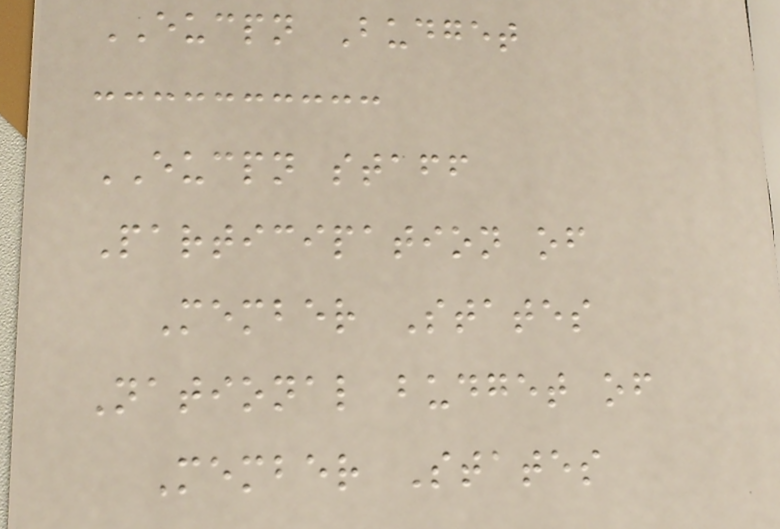EUCPN Budget
EUCPN staff
Participation of
Member States
National budget of
Member States
